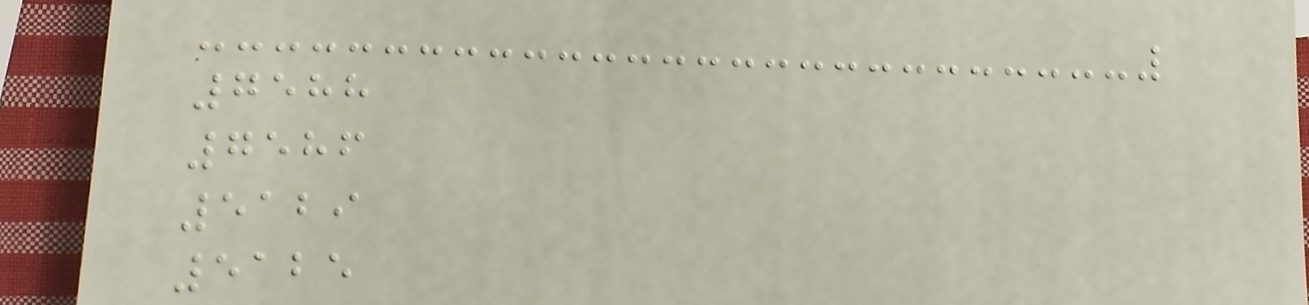7588
7586
5129
5125
